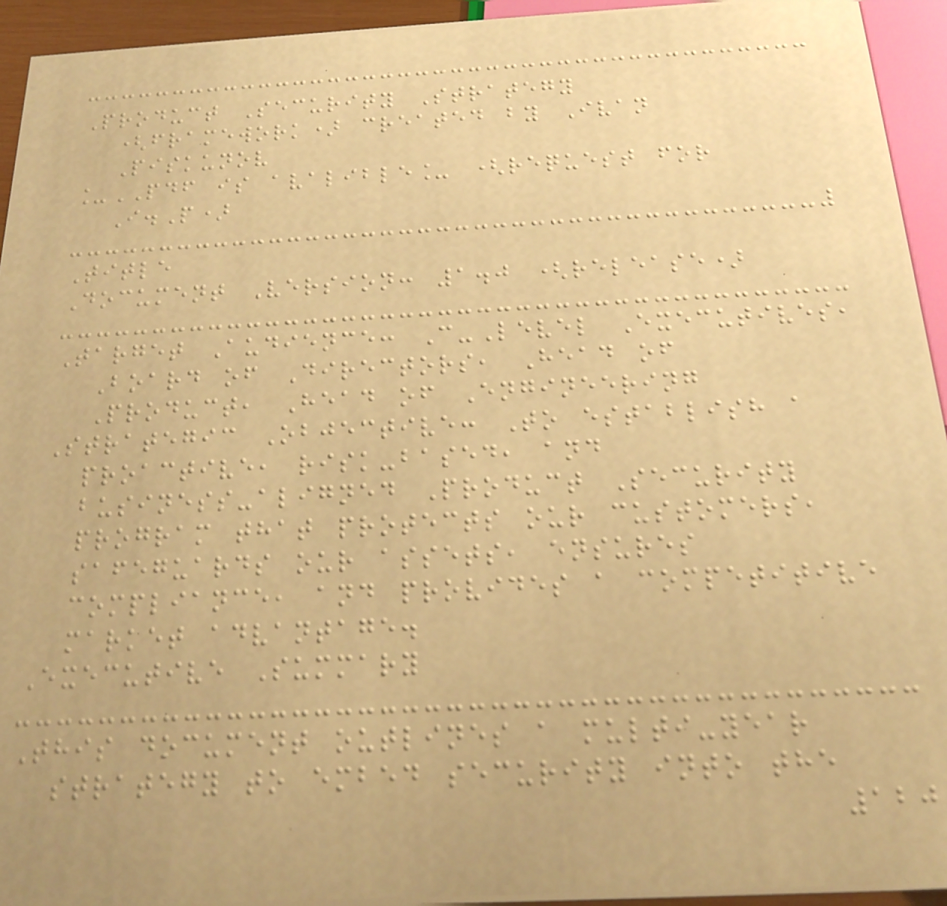Product Security Strategy
(framework) created by Ivan
Piskunov
_PDF is avalible_ (request for
I.P)
Title
Document Version: 1.0 (release)
Target Audience: C-Level Executives,
Board of Directors, Head of
Product, Head of Engineering
Strategic Objective: To establish a
proactive, risk-based, and
business-aligned Product Security
program that protects our customers,
safeguards our assets, ensures
compliance, and provides a competitive
market advantage.
Executive Summary
This document outlines a multi-year
strategy to embed security into the
120
